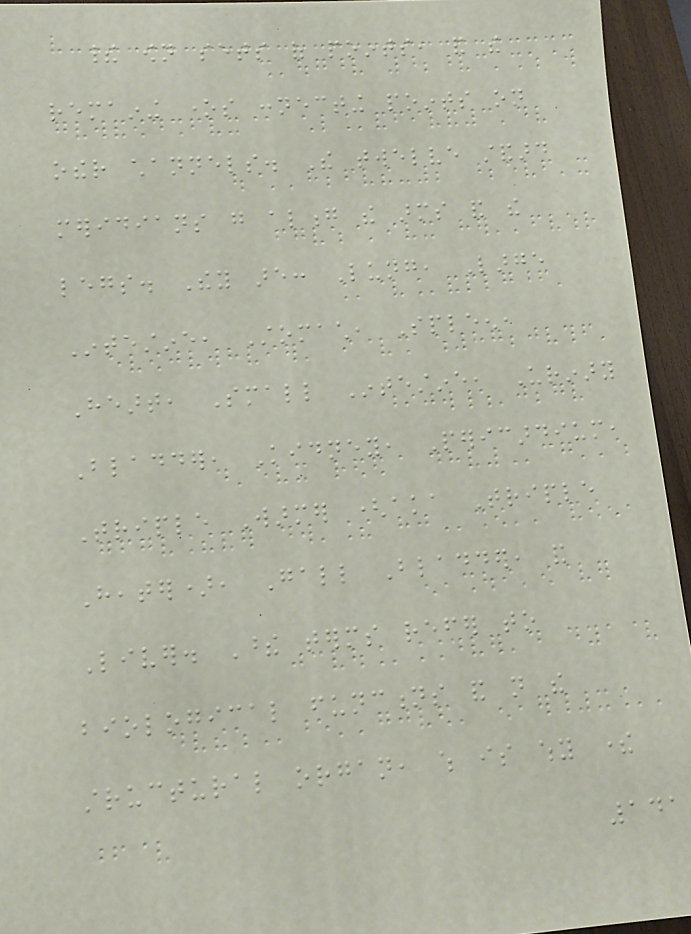their own sets of points, and the
remaining ones connecting points on
other channels. The twelve standard
meridians go along the arms and the
legs. They are: Lung, Large
Intestine, Stomach, Spleen,
Heart, Small Intestine, Urinary
Bladder, Kidney, Pericardium,
Triple Warmer (aka Triple
Heater), Gall Bladder, and
Liver. These terms refer to
biological functions and not the
structural organ, which is why there
141
